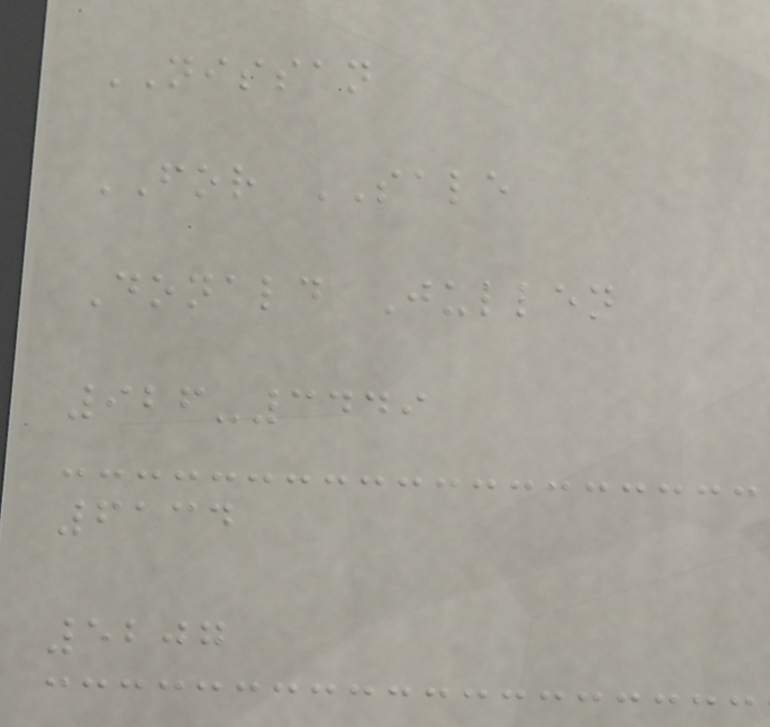NISSAN
FOR SALE
Donald Jullen
926-3449
6134
5207
